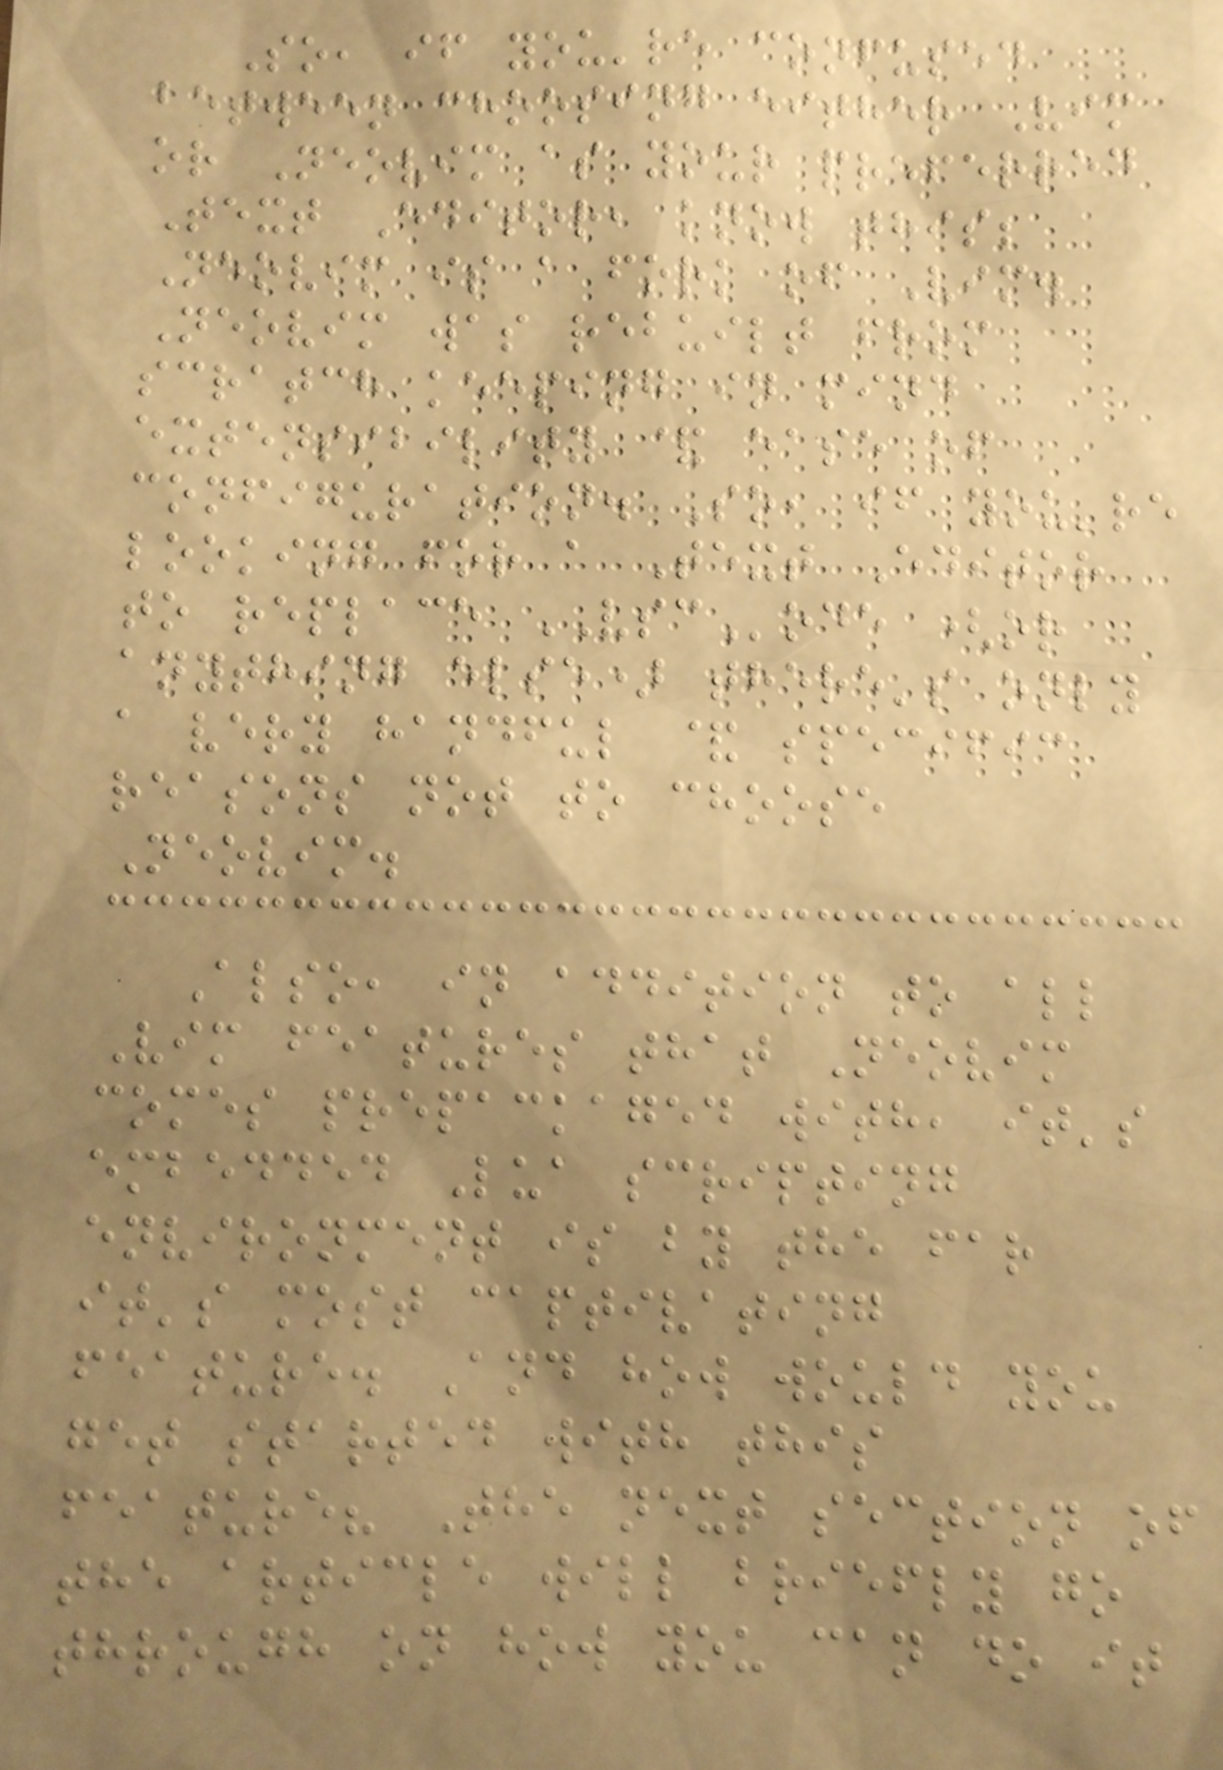So, if you're confused
between choosing either Vim
or Neovim as your preferred
Text Editor, know this;
Neovim is a fork of Vim.
Neovim was rebuilt from
scratch keeping in mind
extensibility & ease of
configuration. So, if you're
looking for a Text Editor
to replace VSCode (or
anything else) there's only
a very handful & specific
reasons not to choose
Neovim.
Also, in addition to all
Vim features that Neovim
comes prepackaged with, it's
embedded Lua scripting
environment is by the far
it's most captivating
feature. And how would you
get started with this
feature? The next section of
the article will briefly go
through on how you can do it
